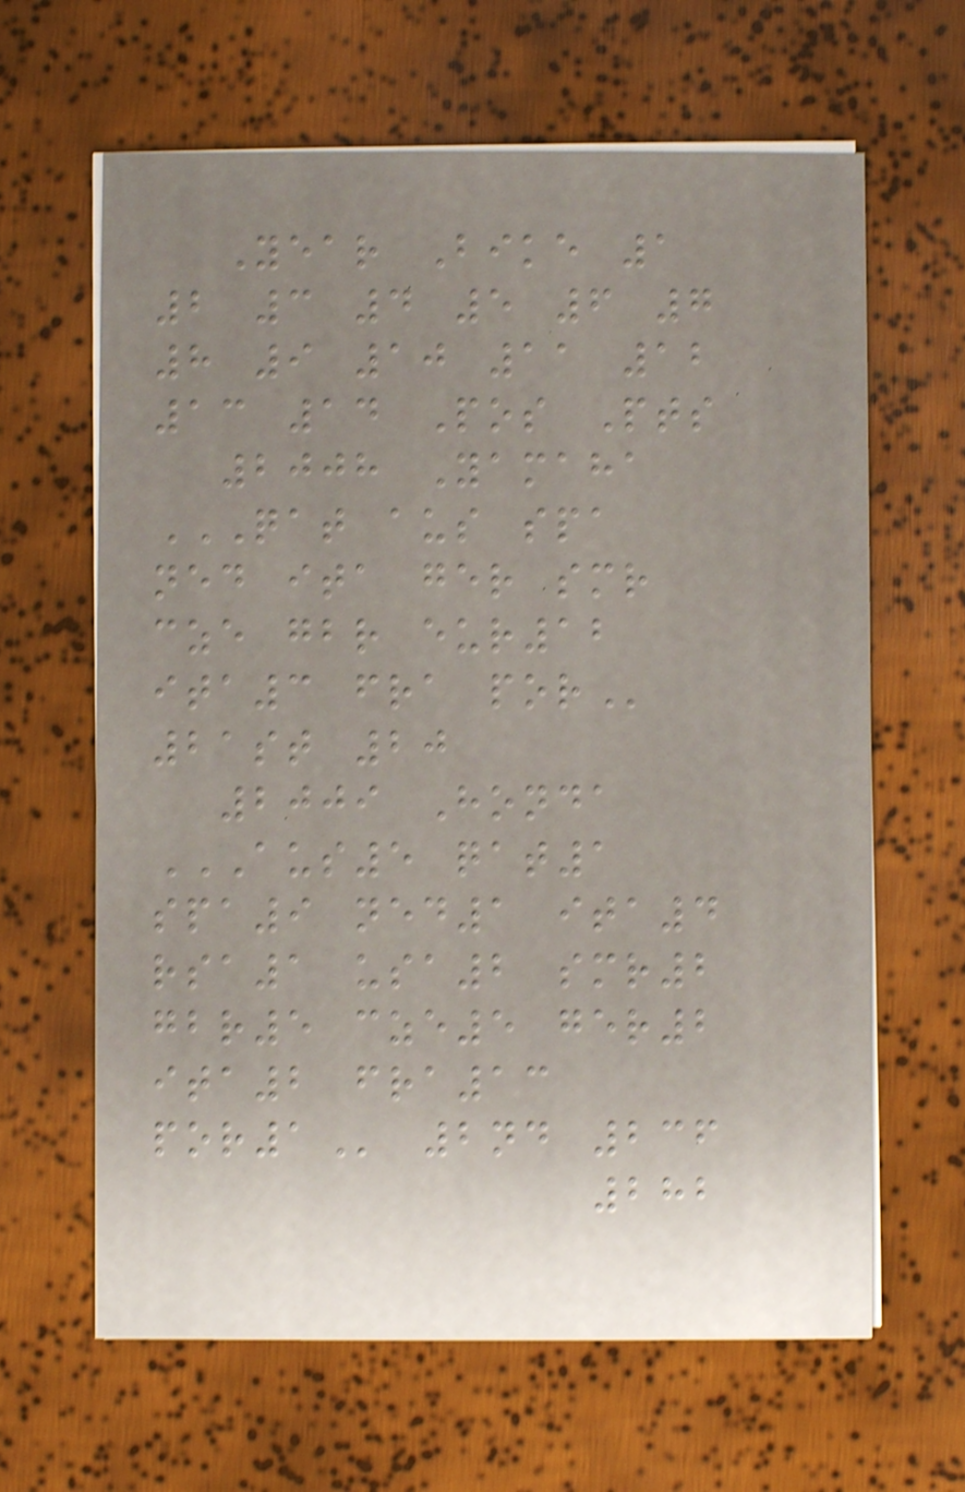Year Bike 1
2 3 4 5 6 7
8 9 10 11 12
13 14 Pos Pts
2008 Yamaha
QAT AUS SPA
NED ITA GER SMR
CZE GBR EUR12
ITA3 FRA POR
21st 20
2009 Honda
AUS5 QAT1
SPA9 NED1 ITA4
RSA1 USA2 SMR2
GBR5 CZE5 GER2
ITA2 FRA13
POR1 2nd 236
282
